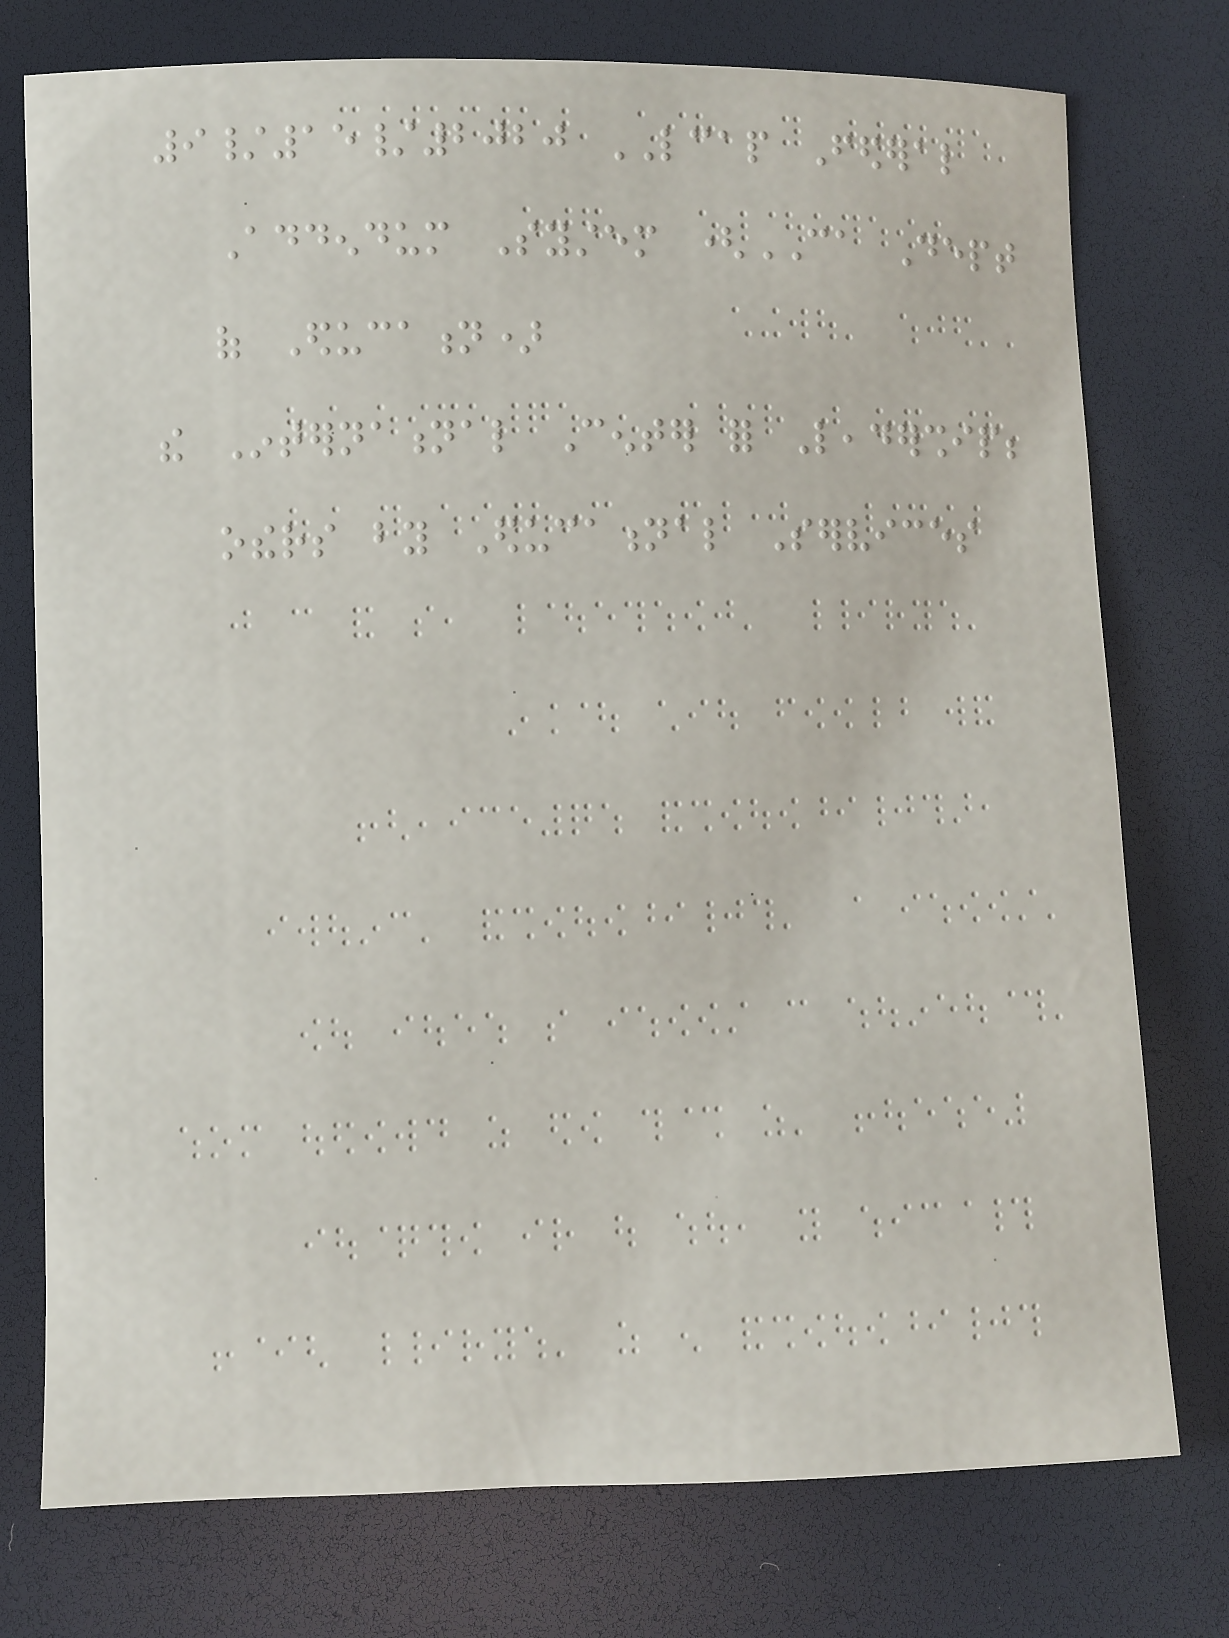9/15/2020 LCAP Federal
Addendum System (CA Dept
of Education)
the International Center for Leadership;
others by Educational Services
